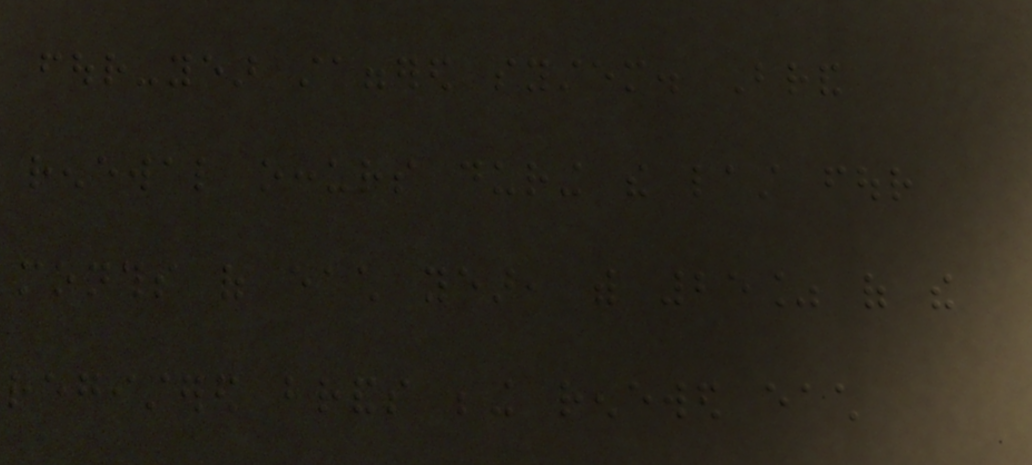four-year staggered system. Brand
renewal occurs during the last four
months of each year, with 25% of the
registered brands being renewed each
